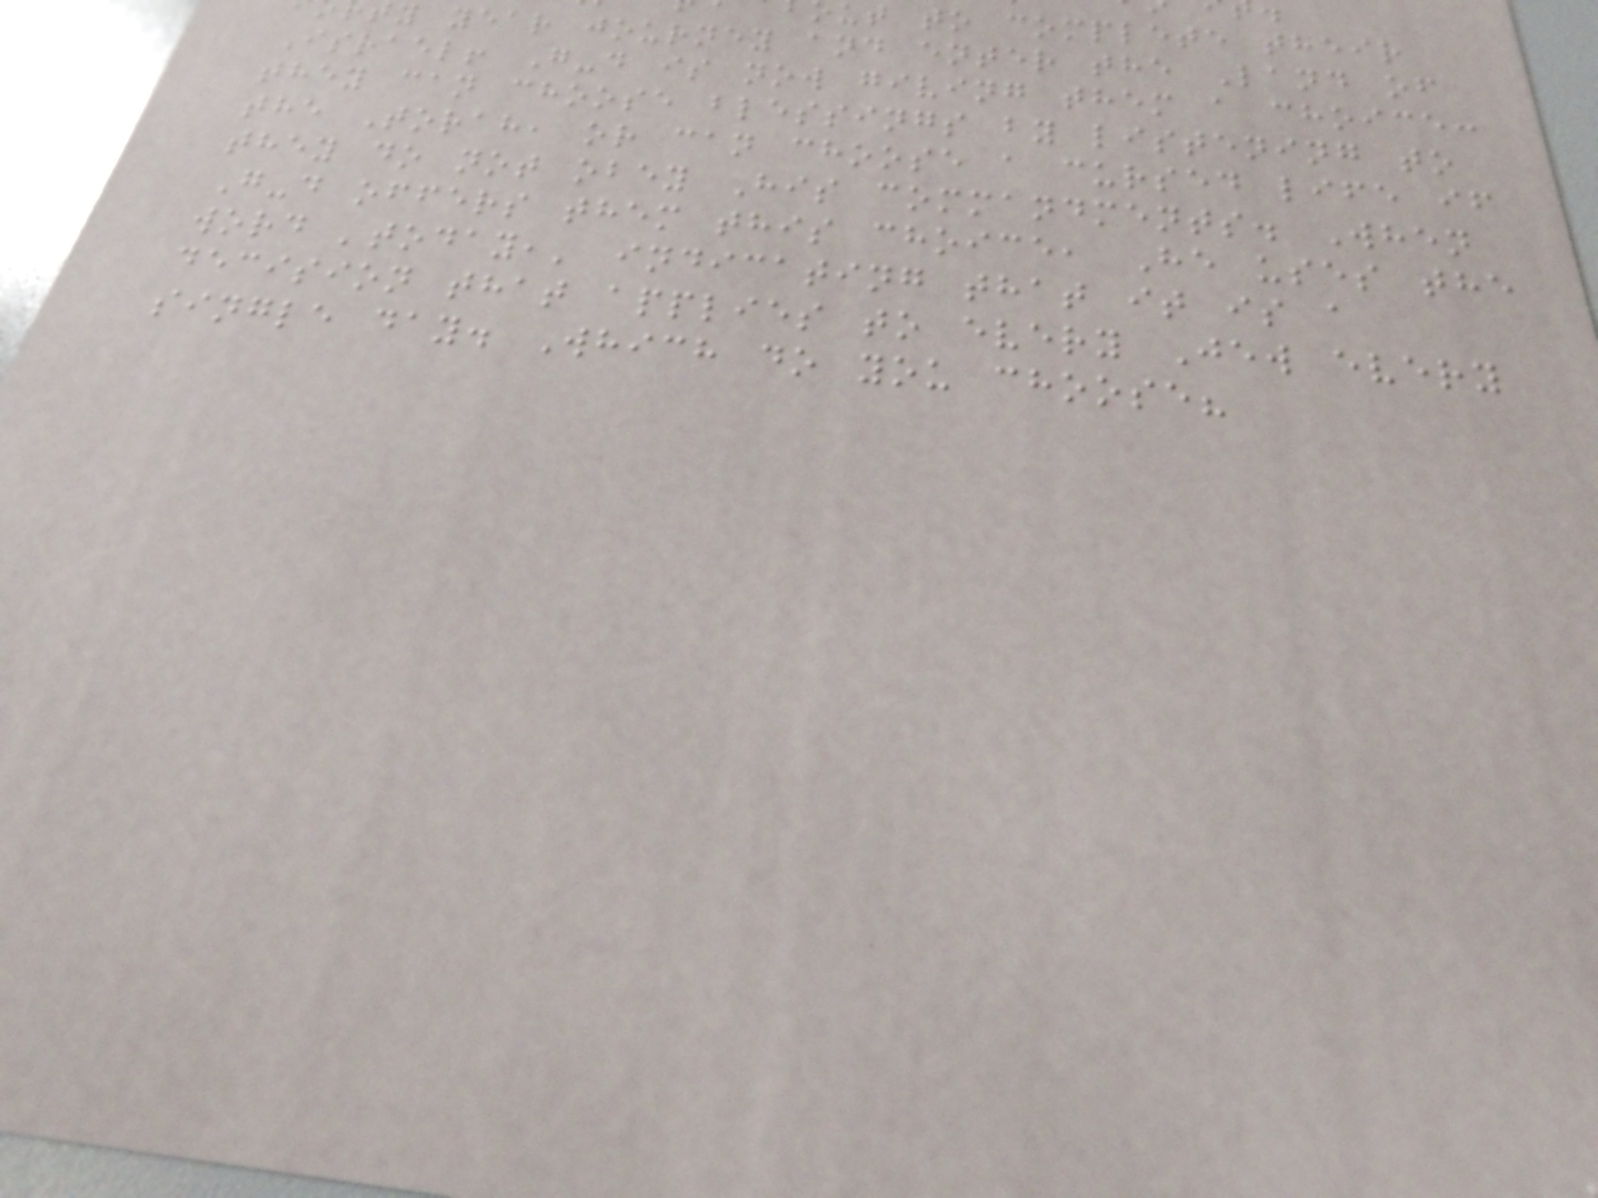ut to complete their
y year journey and enter the Land of
Israel! G-d is now giving them a choice:
they can choose blessings by listening to
the Torah, or can choose a cursed life if
they do not obey His commandments. When
G-d offers them this choice, He uses the
word 'today,' indicating that it is a
decision that applies to every Jew every
single day. Which do you choose?
